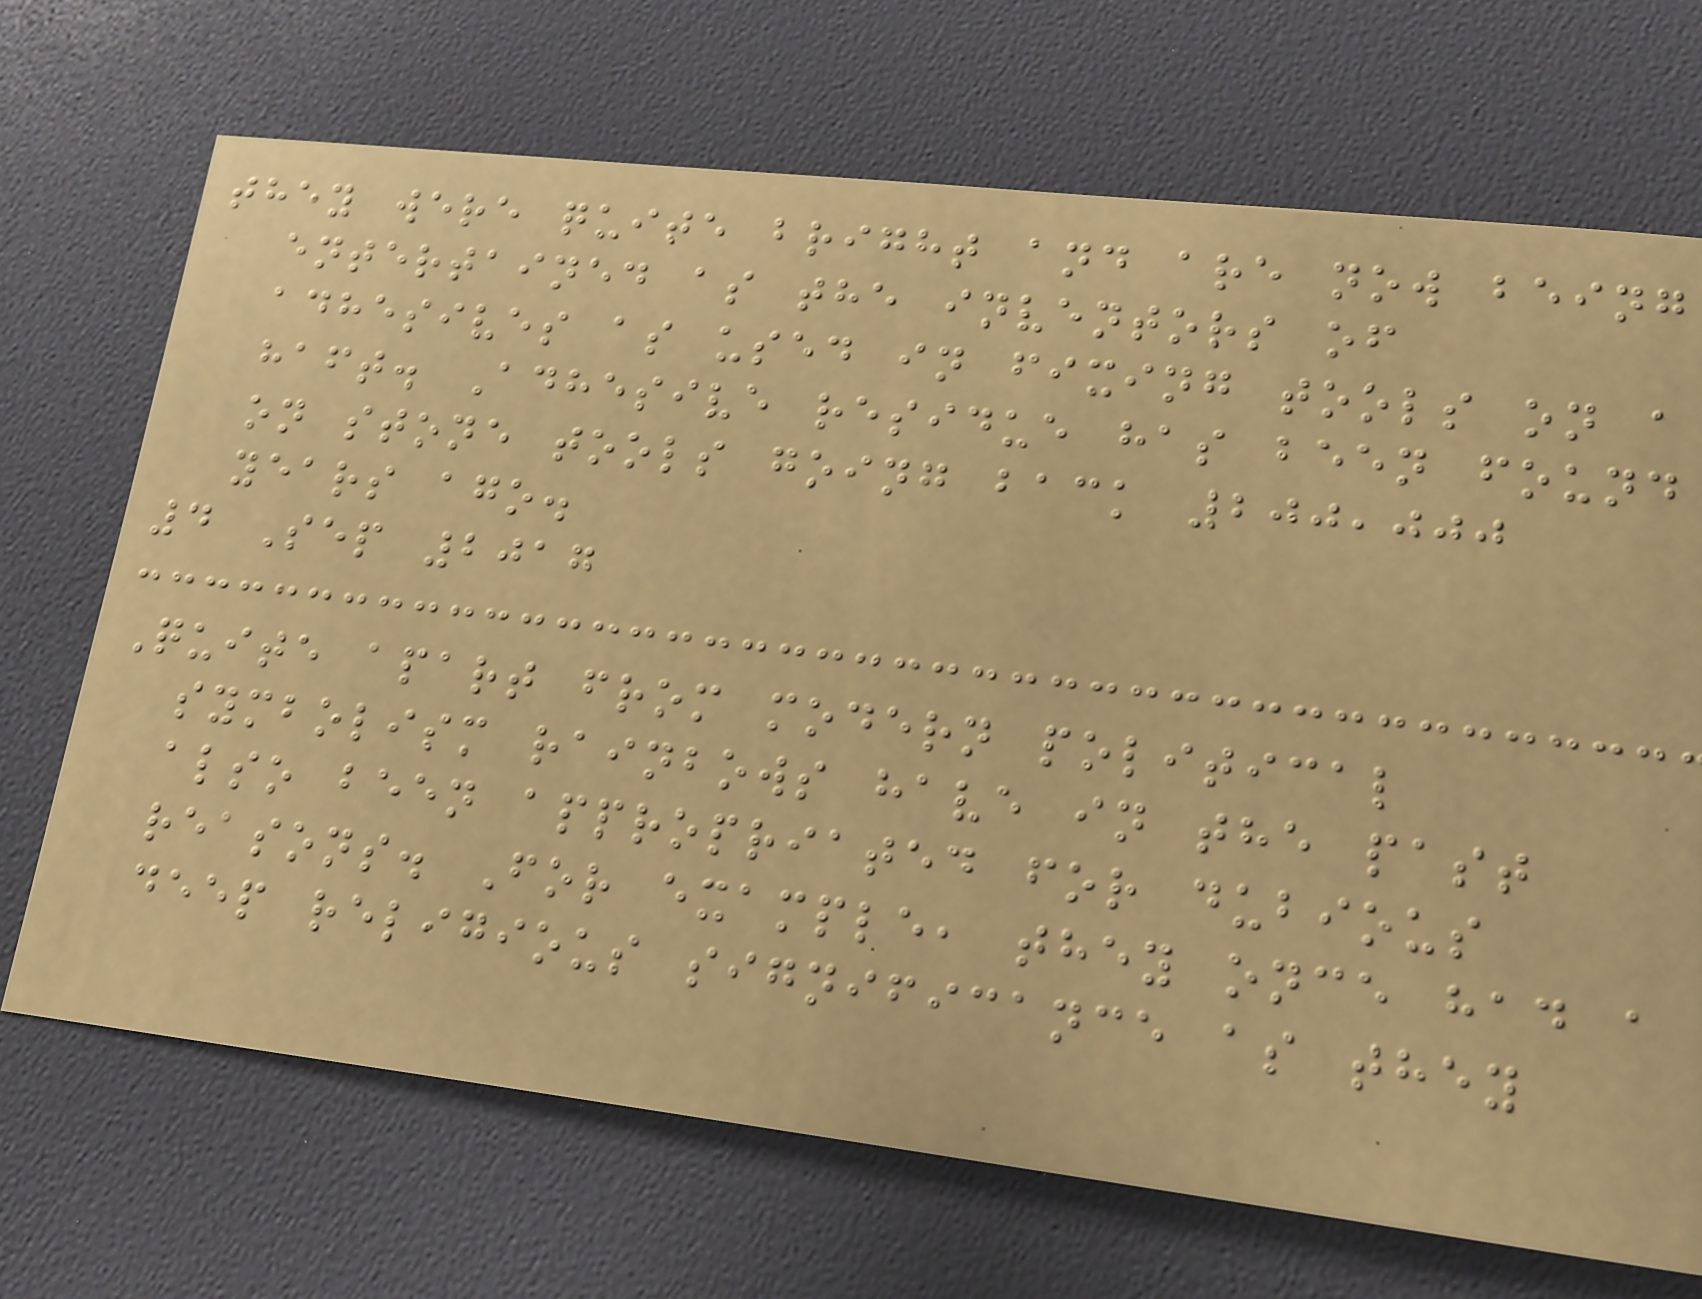they were quite bright and are now being
entertained as the inventors of
adhesives as used in fixing tools on a
haft. Adhesive residue has been found
on stone tools going back 200,000
years ago.
4 Sep 2017
Quite apart from modern political
symbolism rainbows have in the past
also been appropriated for dubious
reasons. For example, they once had a
deep religious significance as they
